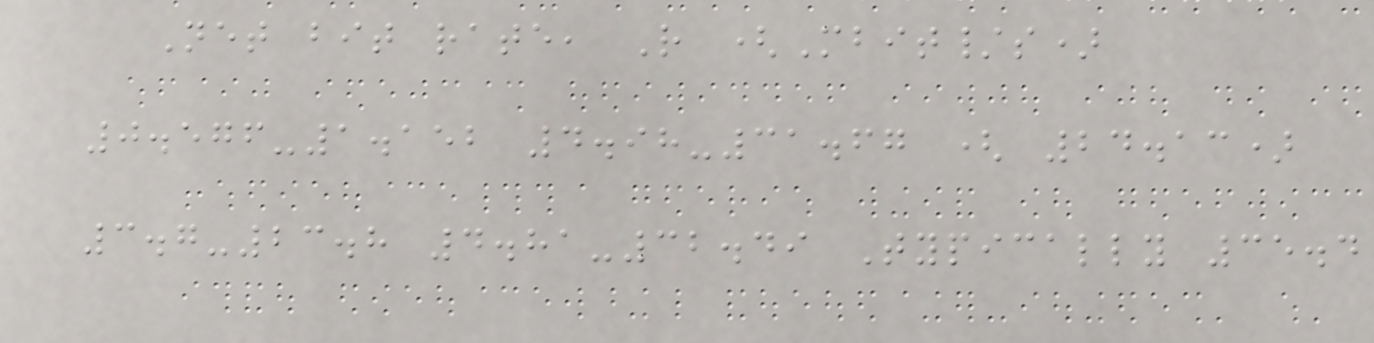Net bit rate, R (Mbit/s)
0.576-1.152 4.98-31.67 ( 24.13)
3.7-23.8 4.81-32.49 Typically 35.4
